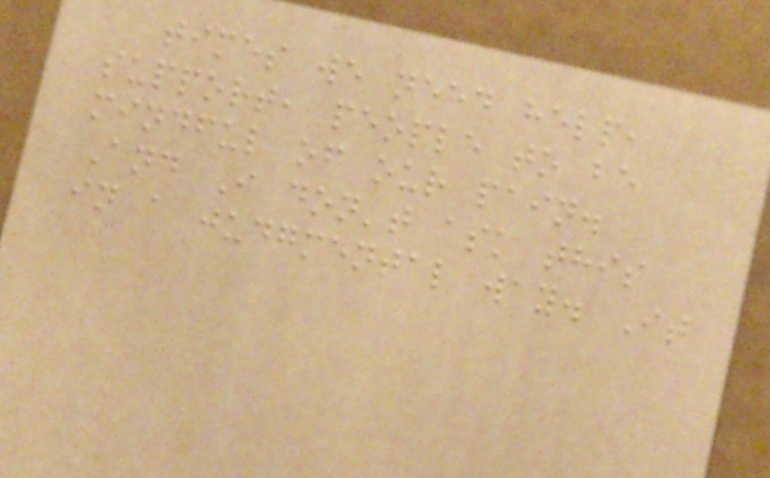times we need help,
support, people to be
mindful of our pain.
And I don't ask this
in a judgmental way. It
